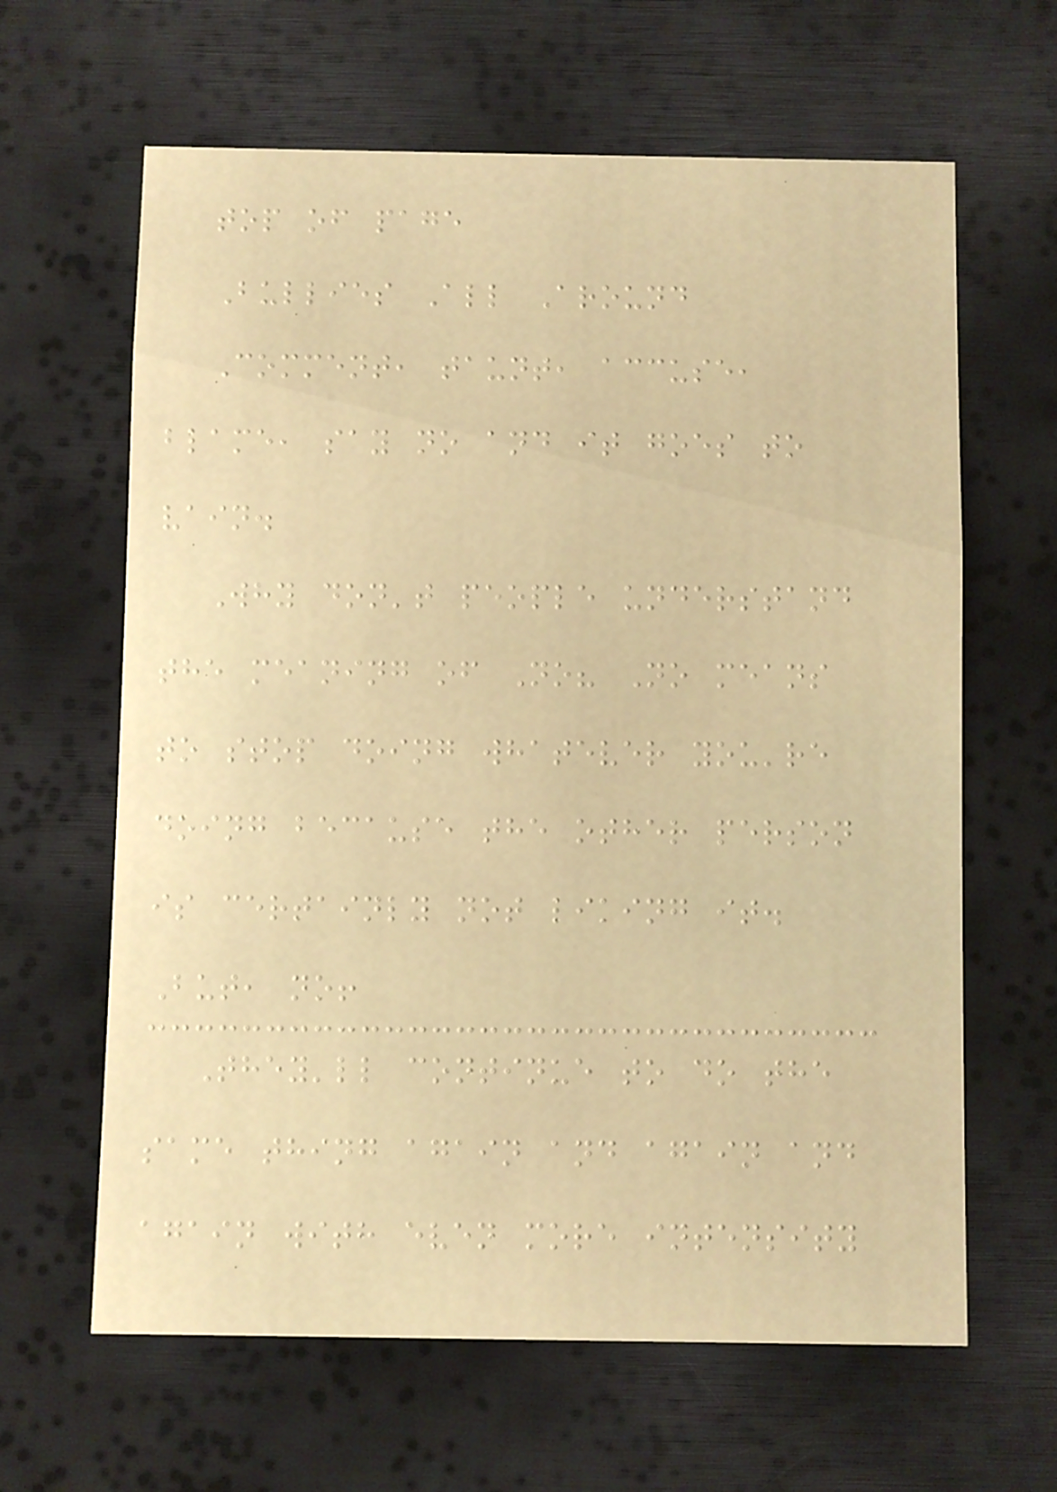top of page
Bullies All Around
Comment, taunt, accuse,
blame, say no and it goes to
vain.
Why don't people understand
the meaning of No? No means
to stop doing whatever you're
doing because the other person
is certainly not liking it.
But, no!
They'll continue to do the
same thing again and again and
again with even more intensity
